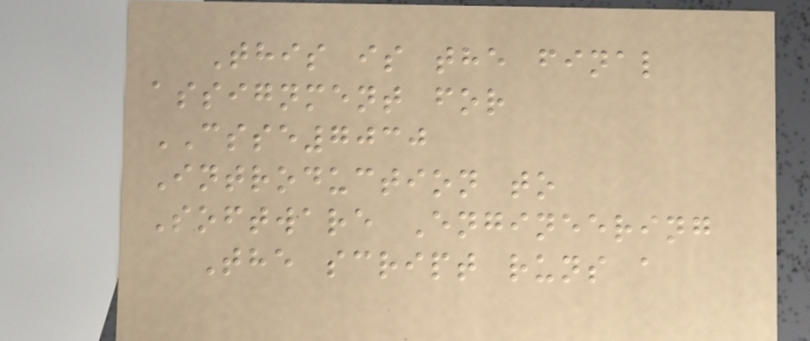This is the final
assignment for
CSSE7030
Introduction to
Software Engineering
The script runs a
